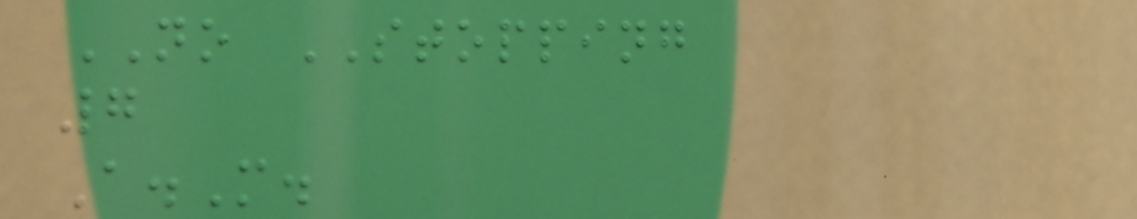NO STOPPING
7
A.M.
